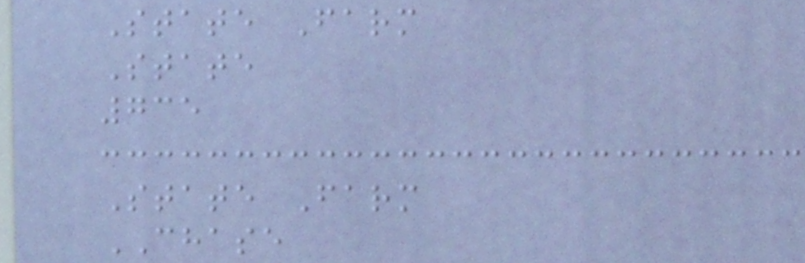State Farm
State
735
State Farm
CHASE
